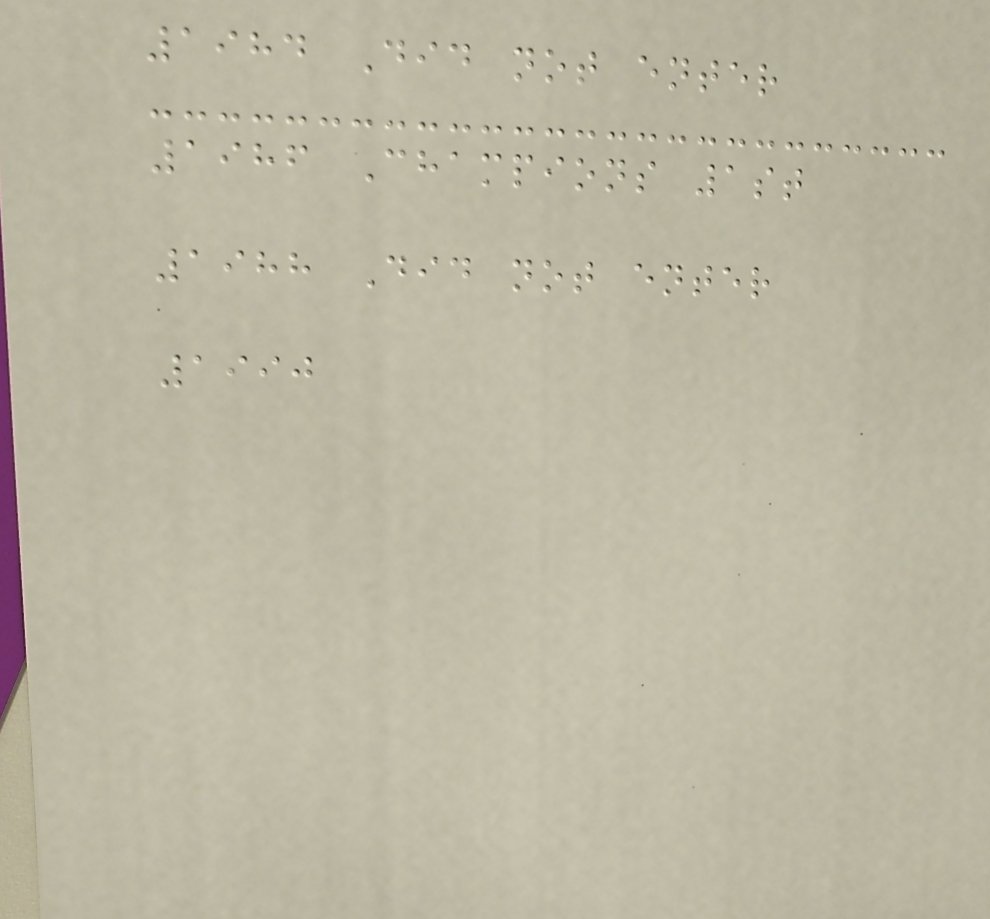1984 Did not enter
1986 Champions 1st
1988 Did not enter
1990
